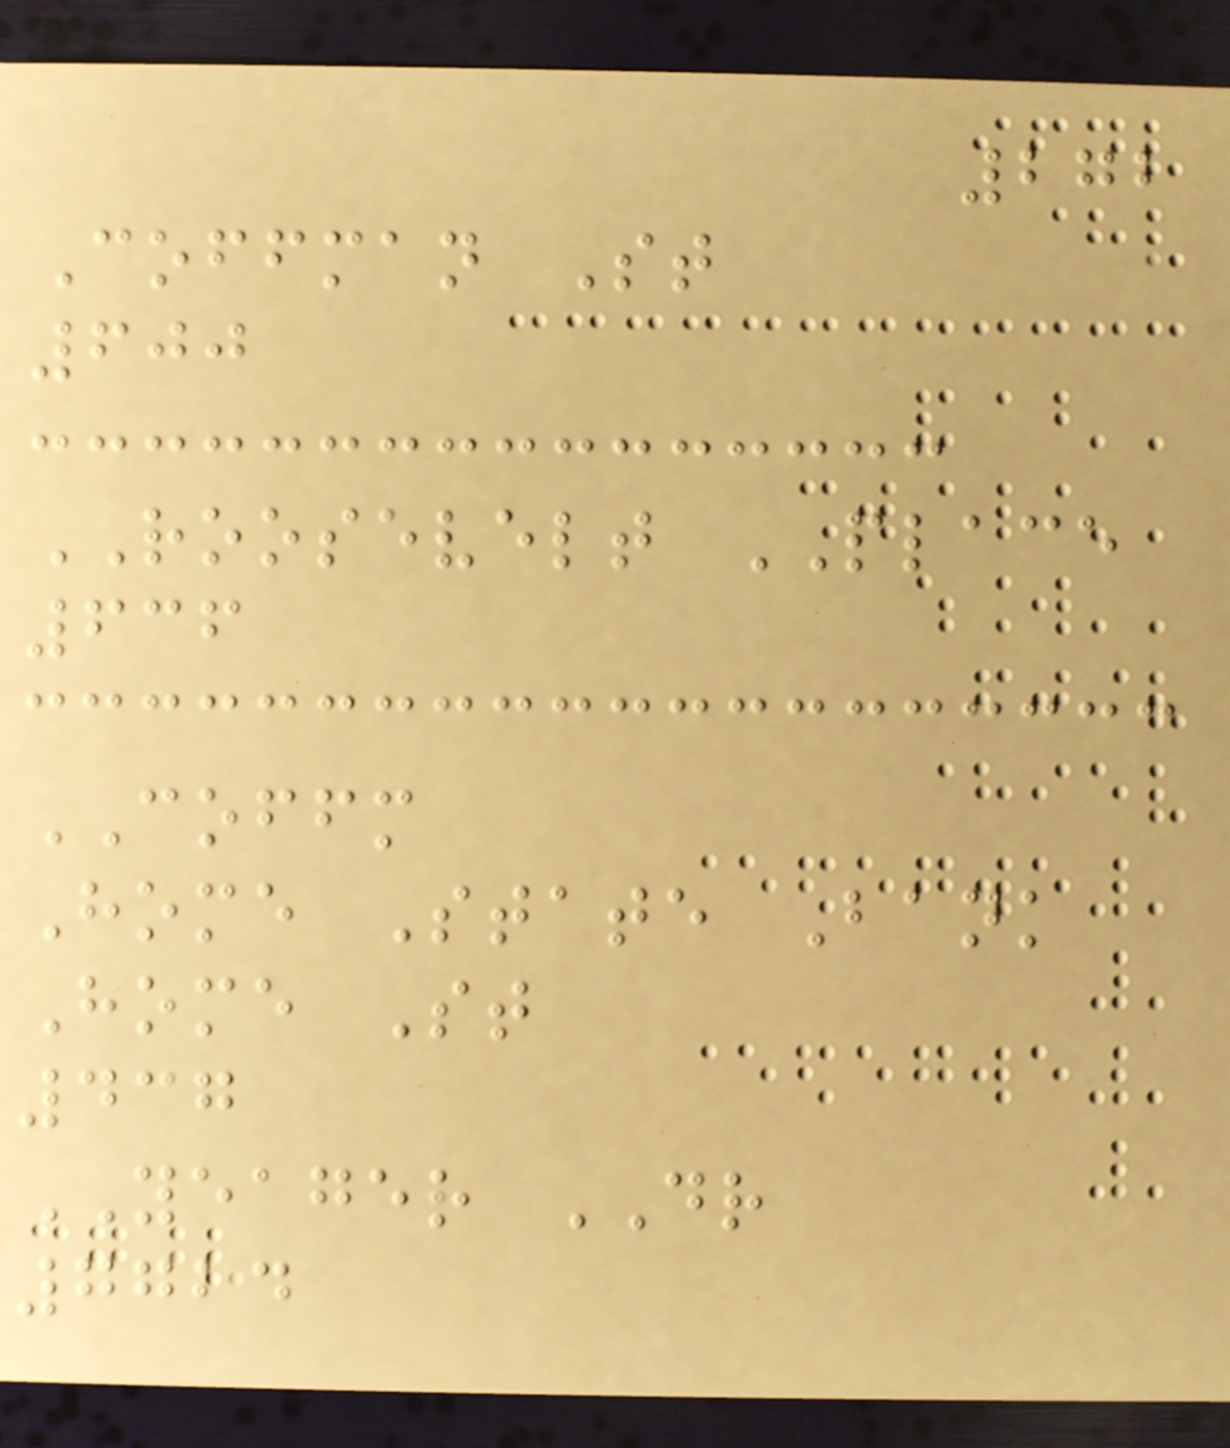272
Coffman St
600
ROOSEVELT PLACE
636
COFFM
Home State Bank
Home St
437
YEAGER DR
7724
